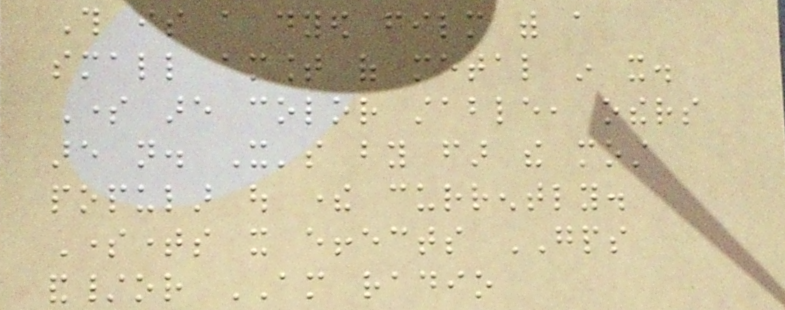This is a dyed film with a
small amount of metal in it.
Some are color stable, others
are not. It's by far the most
popular out there currently.
Sometimes it effects GPS
and/or AM radio
